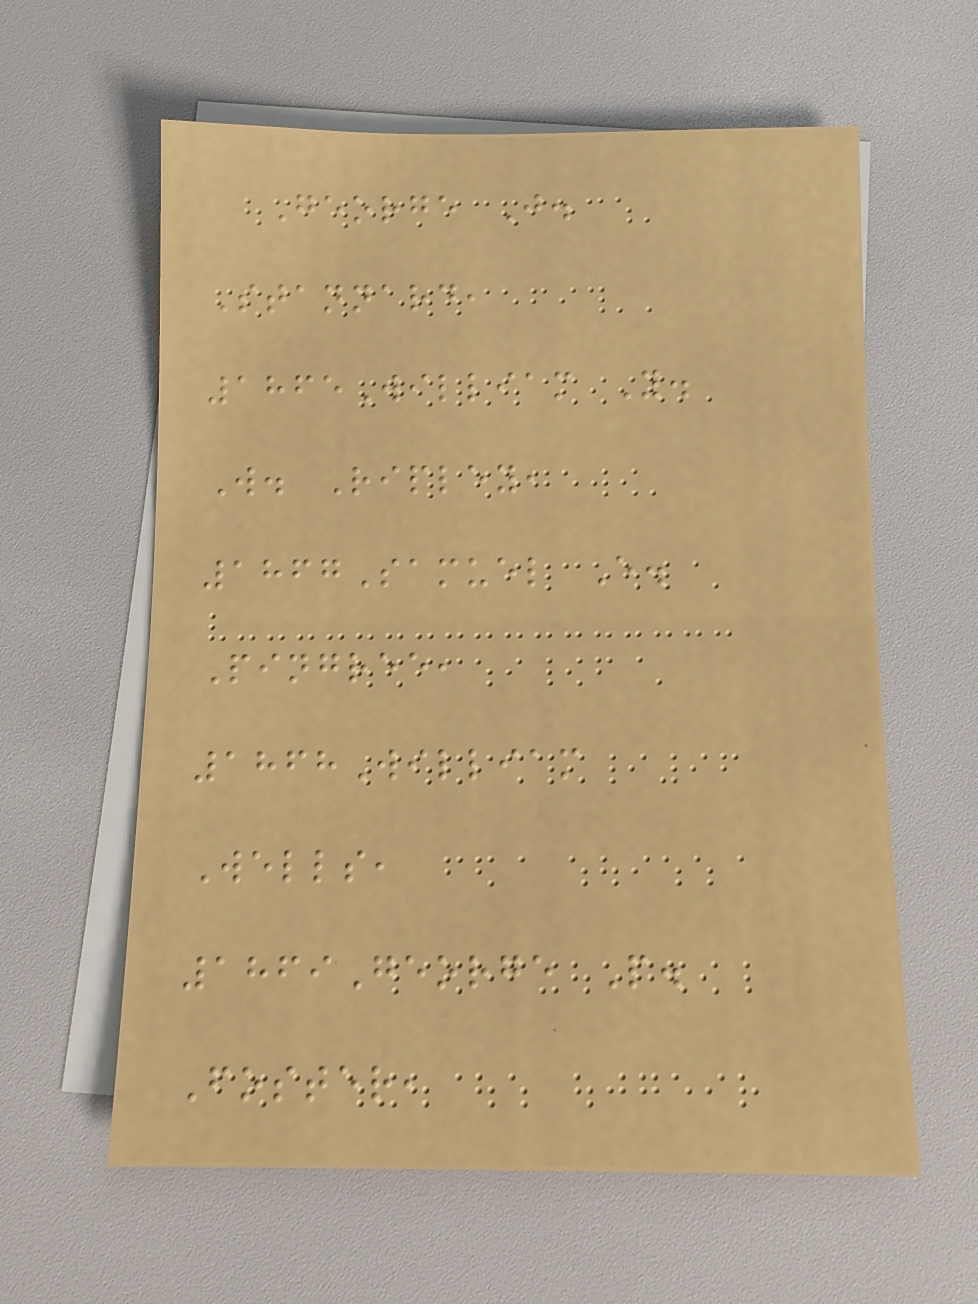George J.
Stannard,
1865William Y.
W. Ripley,
1867Samuel E.
Pingree,
1868William
Wells,
1869George P.
Foster,
